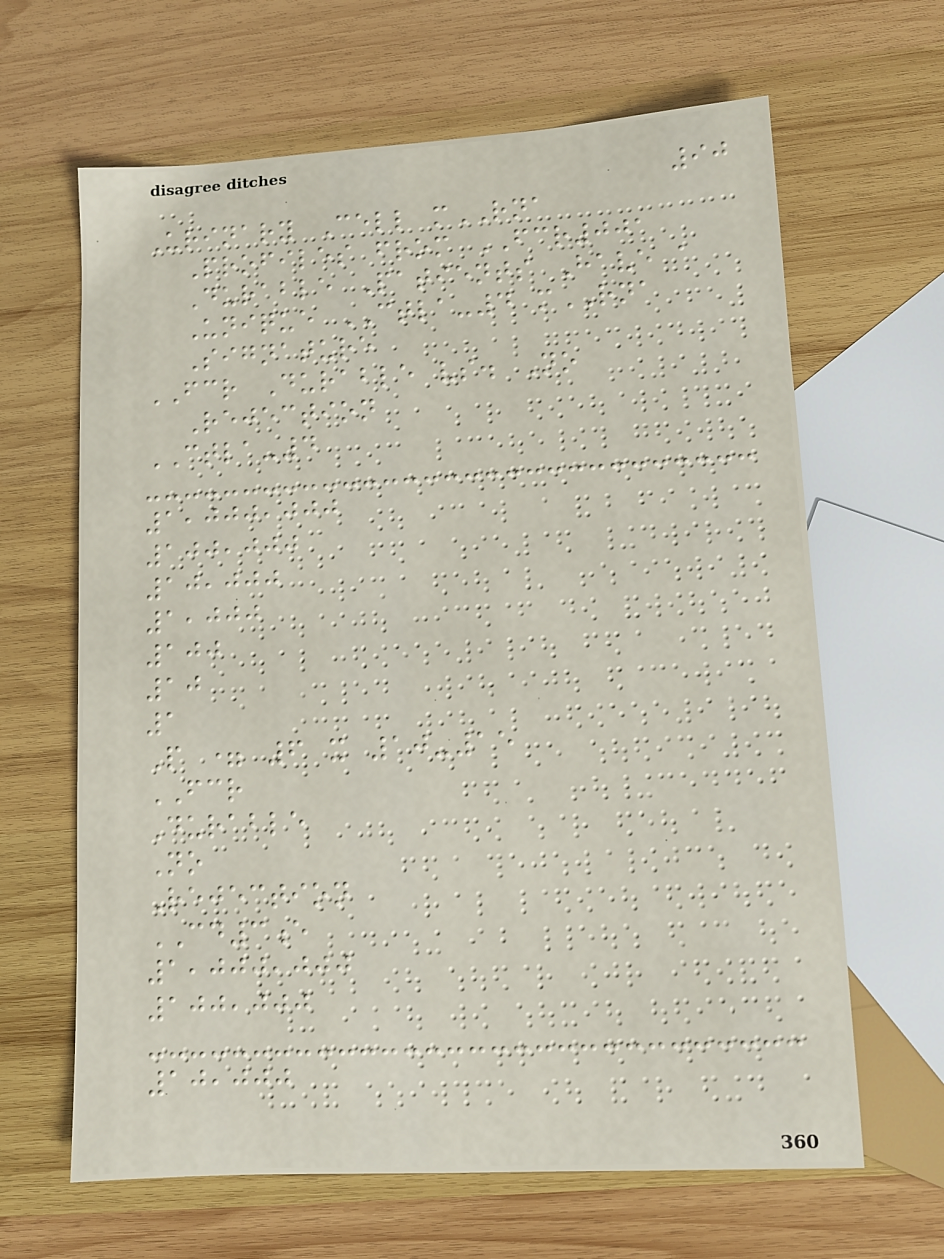90
Urinary Cell mRNA
Profiles from FCR001
Durable Patients Have a
Unique CTLA-4 mRNA
Signature
FCR Durable vs. No
Rejection
CTLA-4
1,000,000
100,000
10,000
1,000
100
10
1
P = 6 x 10-15
FCR
Durable
No
Rejection
CD3e
1,000,000
100,000
10,000
